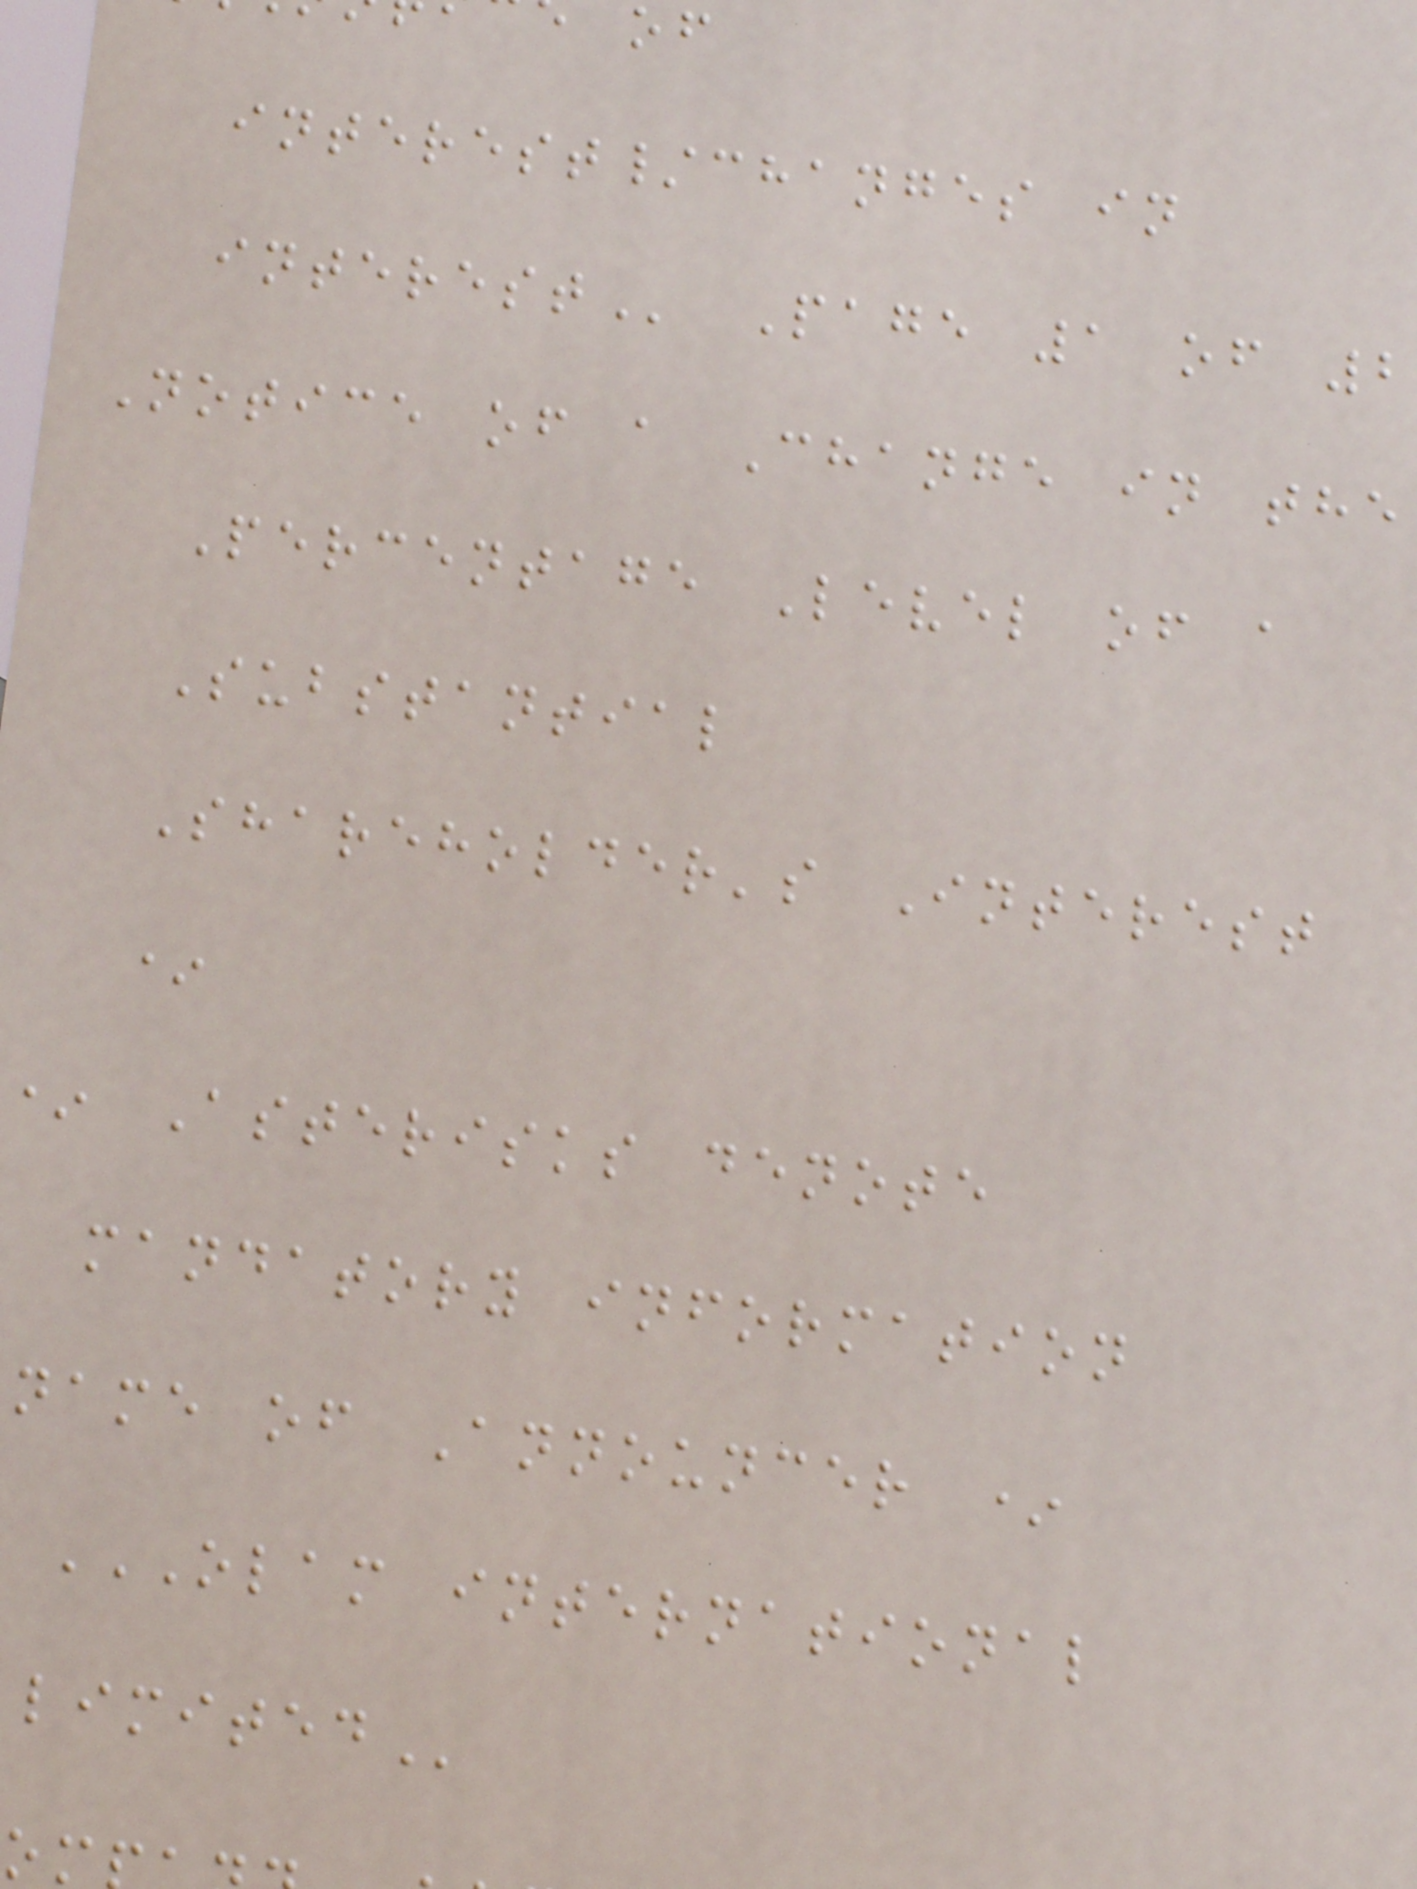interest/changes in
Page 1 of 2
Notice of a Change in the
Percentage Level of a
Substantial
Shareholder's Interest
*
* Asterisks denote
mandatory information
name of Announcer *
OLAM INTERNATIONAL
